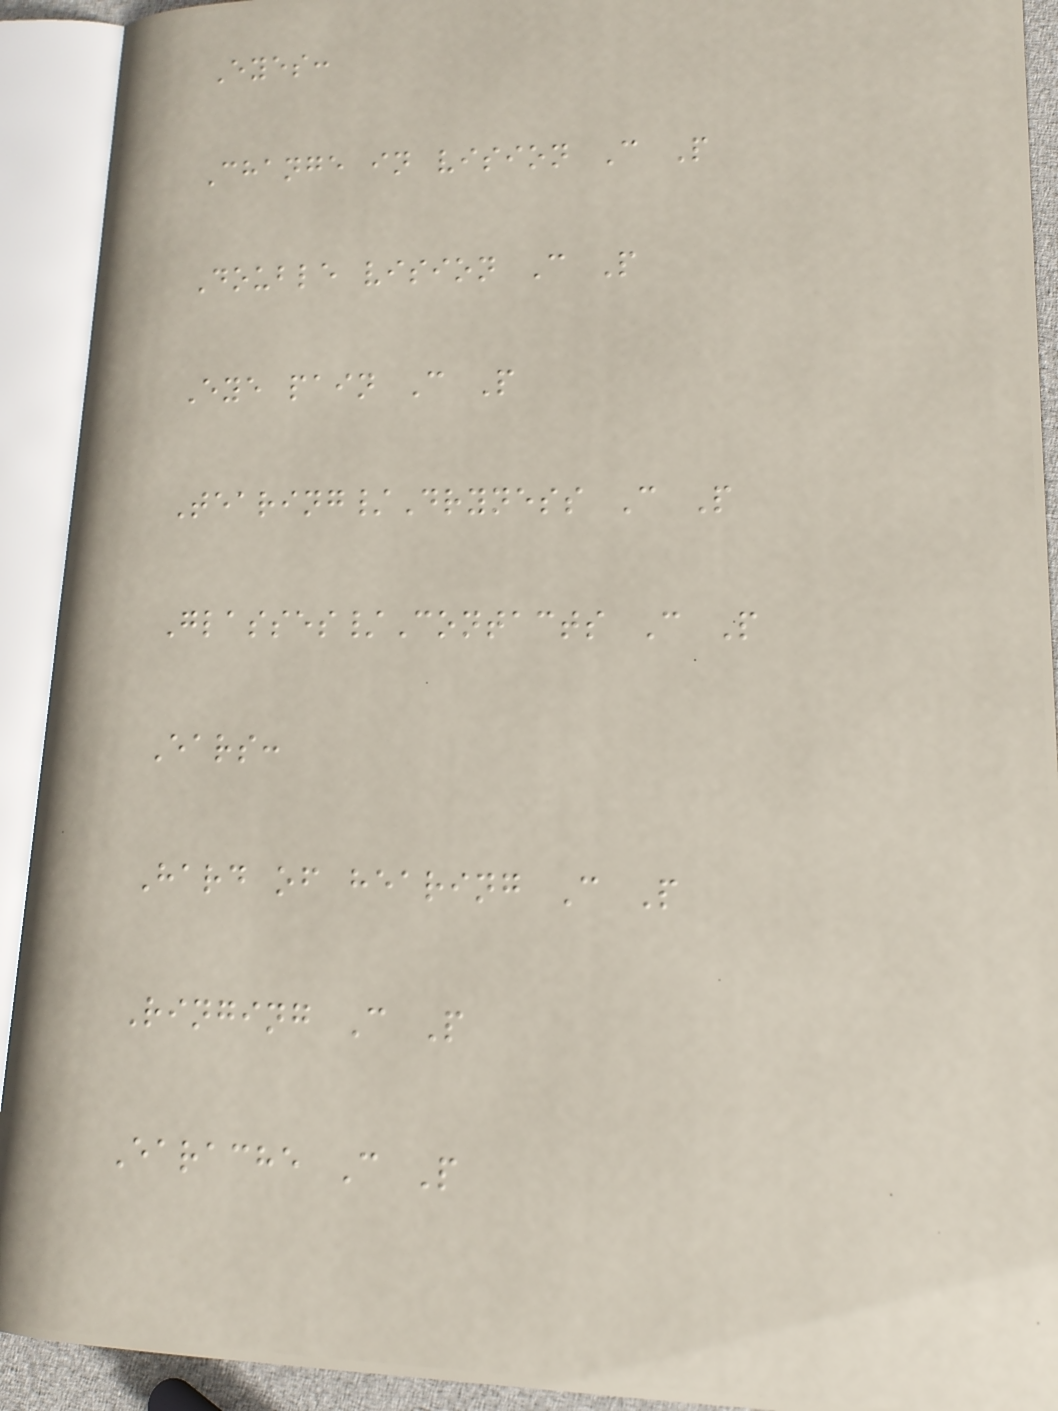Eyes:
Change in vision C P
Double vision C P
Eye pain C P
Tearing/Dryness C P
Glasses/Contacts C P
Ears:
Hard of hearing C P
Ringing C P
Earache C P
